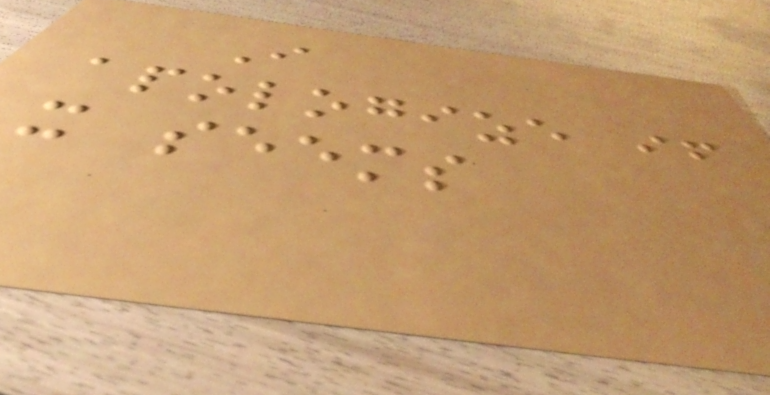I
apologize if
it seems
